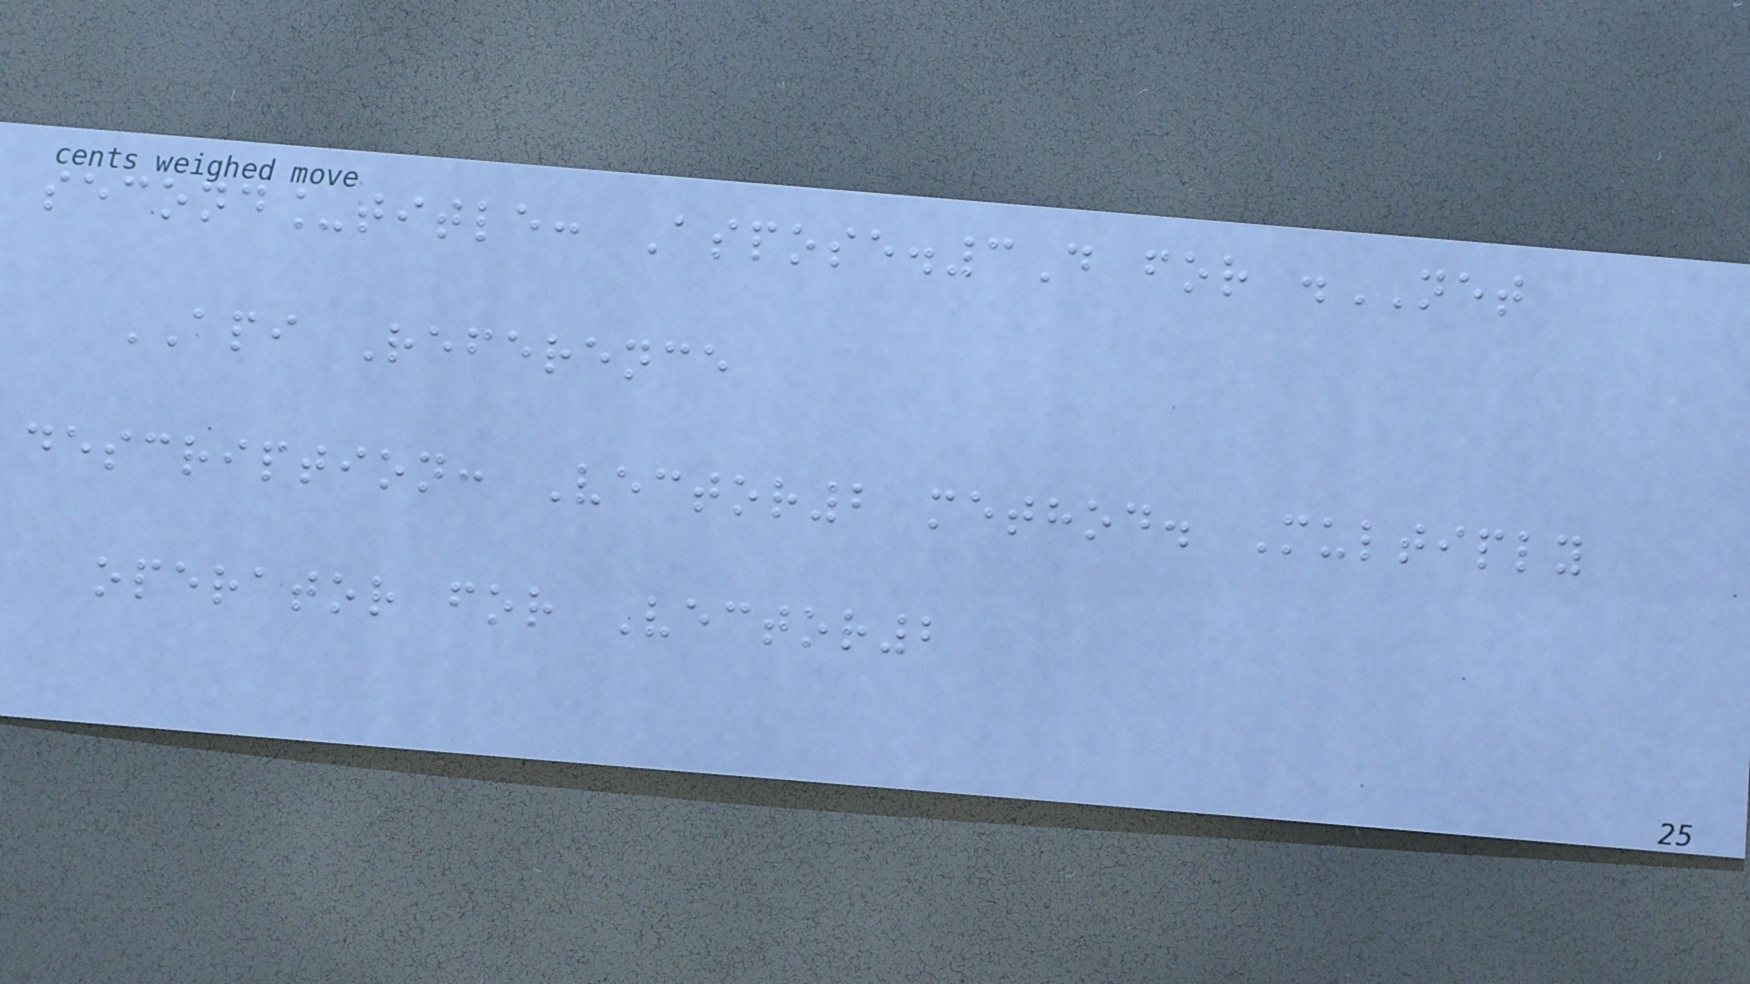second_title: Aspose.3D for .NET
API Reference
description: Vector2 method. Multiply
operator for Vector2
